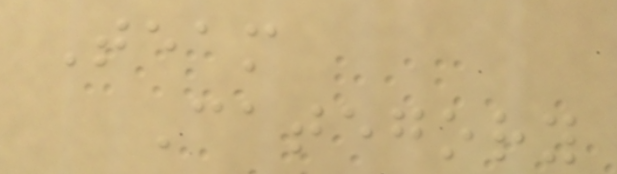Team
Category
